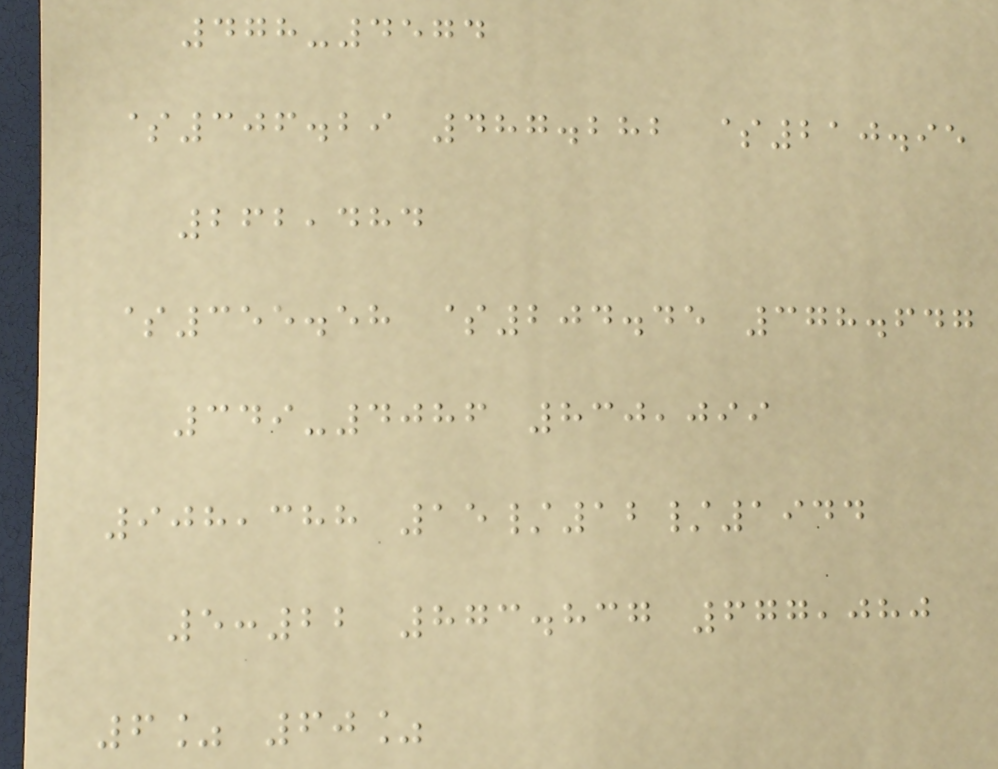478-4574
$306.29 487.282 $210.95
262,484
$355.58 $204.45 378.647
349-4086 830,099
908,388 15/12/1944
5:22 873.837 677,080
6% 60%
